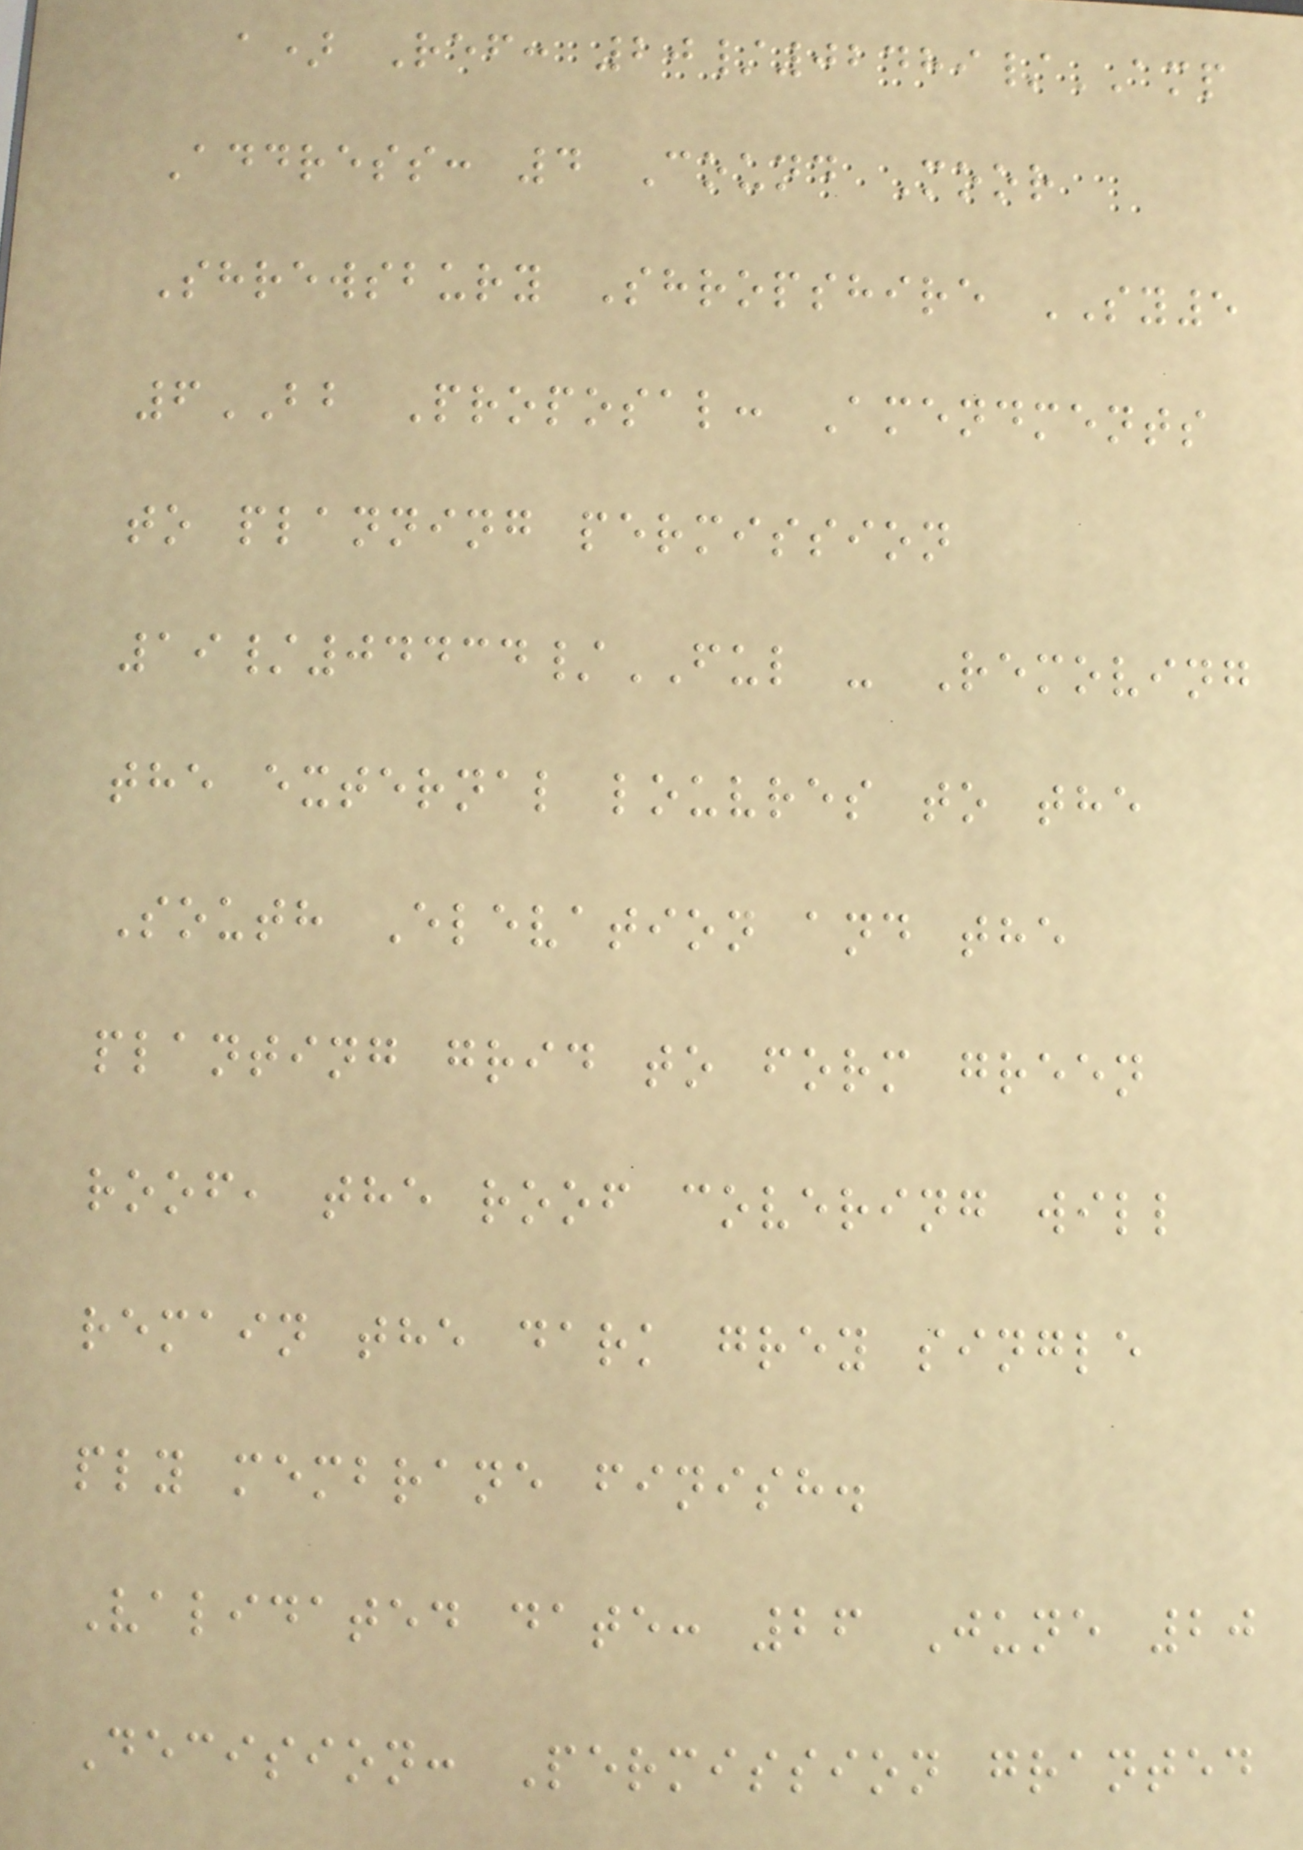a) Ref: 20/02489/AMP
Address: 4 Cound Moor
Shrewsbury Shropshire SY5
6BB Proposal: Amendments
to planning permission
19/04434/FUL - Removing
the external louvres to the
South Elevation and the
planting grid to form green
roof, the roof covering will
remain the dark grey single
ply membrane finish.
Validated date: 26 June 20
Decision: Permission granted
